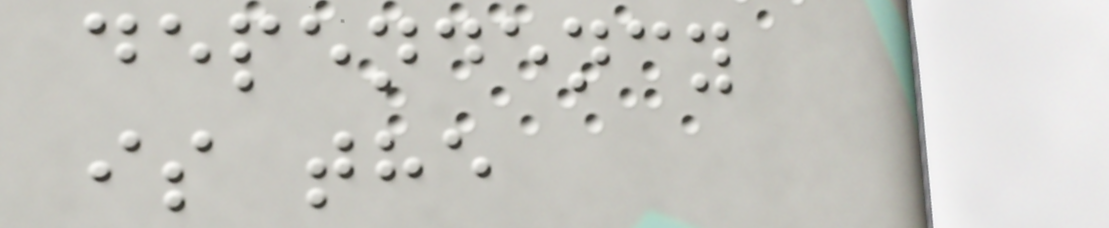dependency
is the
